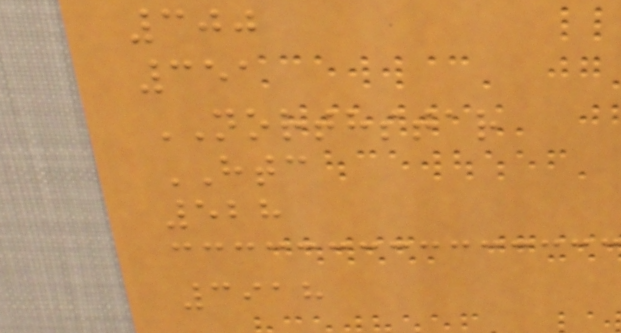300
351
NORTHSTAR
HTC
528
3918
